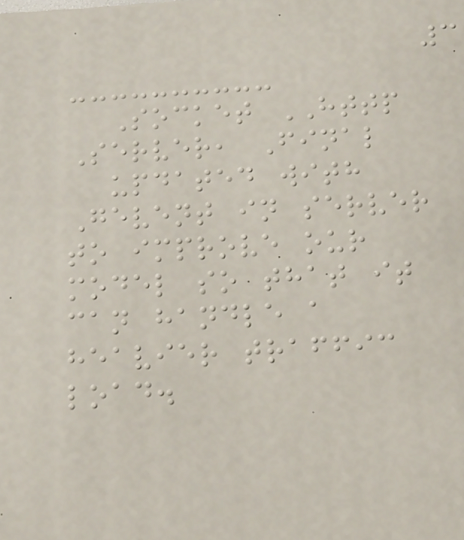3
Socket HTTP
Server, Final
updated with
Gevent in server
to improve our
model so that it
can handle a
heavier traffic
load.
